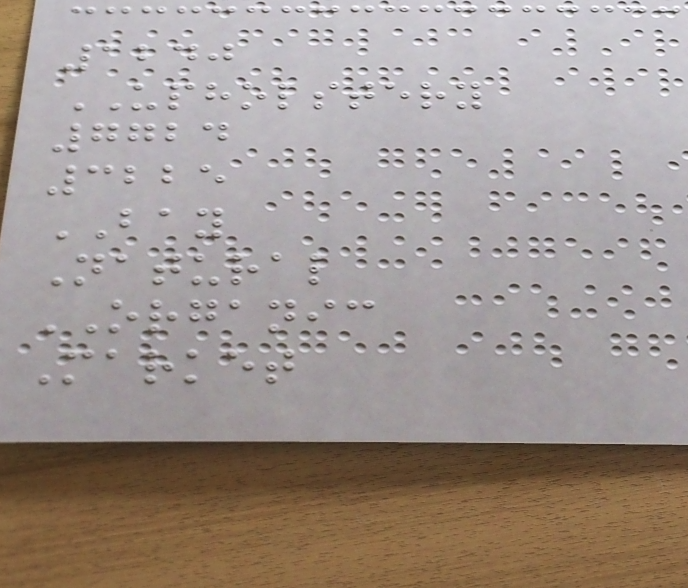1240
UPHOLSTERY
7724
3225
BAY
Natural
ORGANIC
Market
